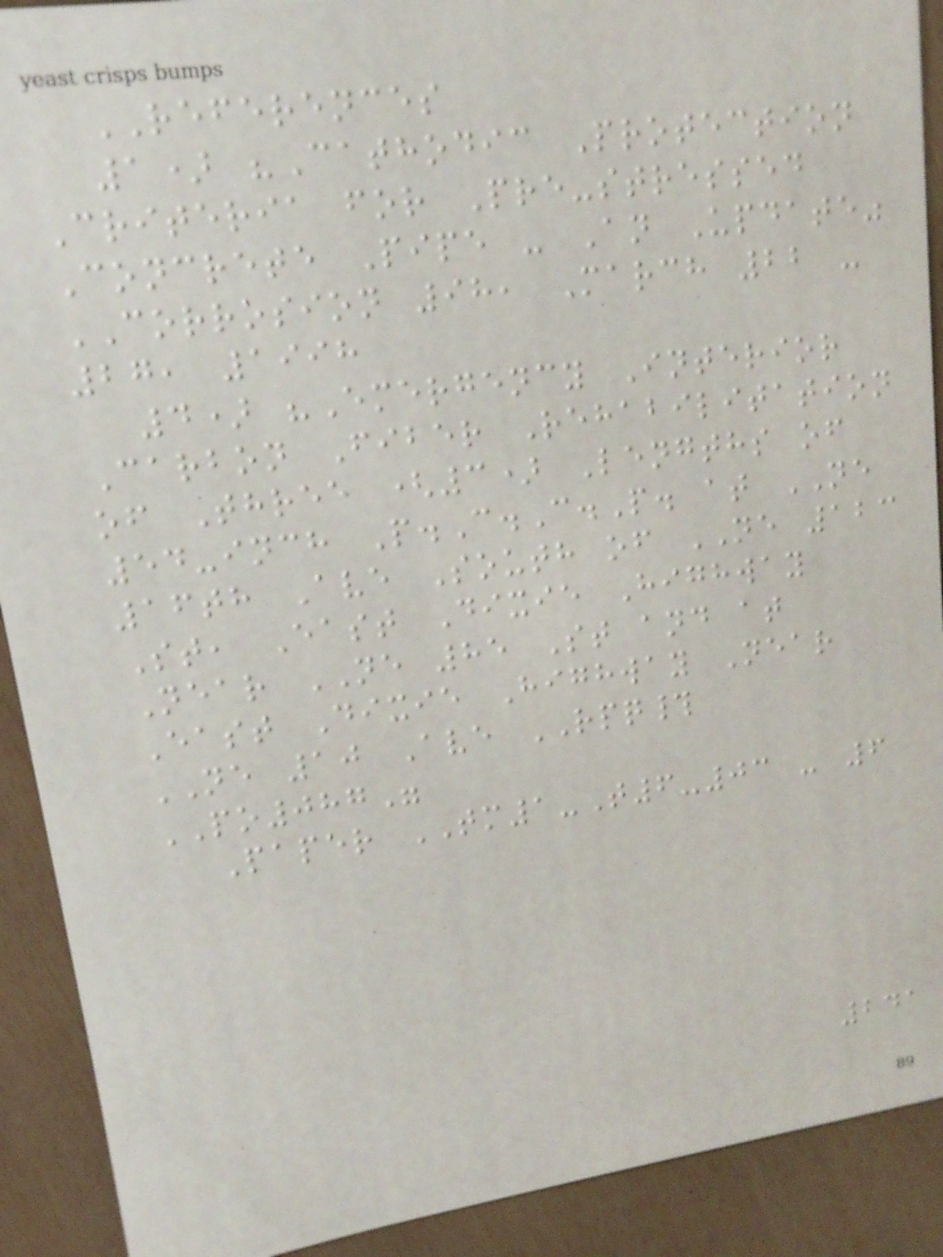REFERENCES
1) "Cathodic Protection
Criteria for Pre-stressed
Concrete Pipe - An Update"
CORROSION 98, March 22 -
27, 1998
4) "Emergency Interior
Carbon Fiber Rehabilitation
of Three (3) Lengths of
54-inch P.C.C.P. at NE
16th Ave South of NE 123
St, East Dixie Highway
Near NE 85 St and at
East Dixie Highway Near
NE 10 Ave RPQ#
PO087"
Paper TM1-T6-03 - 6
241
